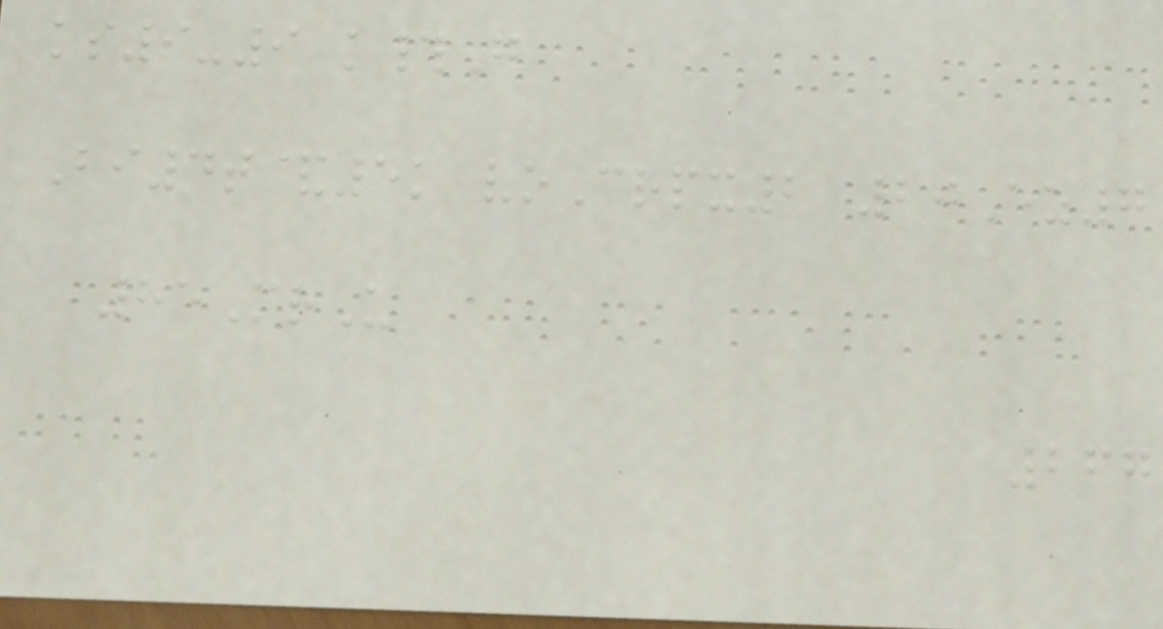ks9-9 k#G
Bi4t&5k voCrpx2 20Ez7
85MrU
267
